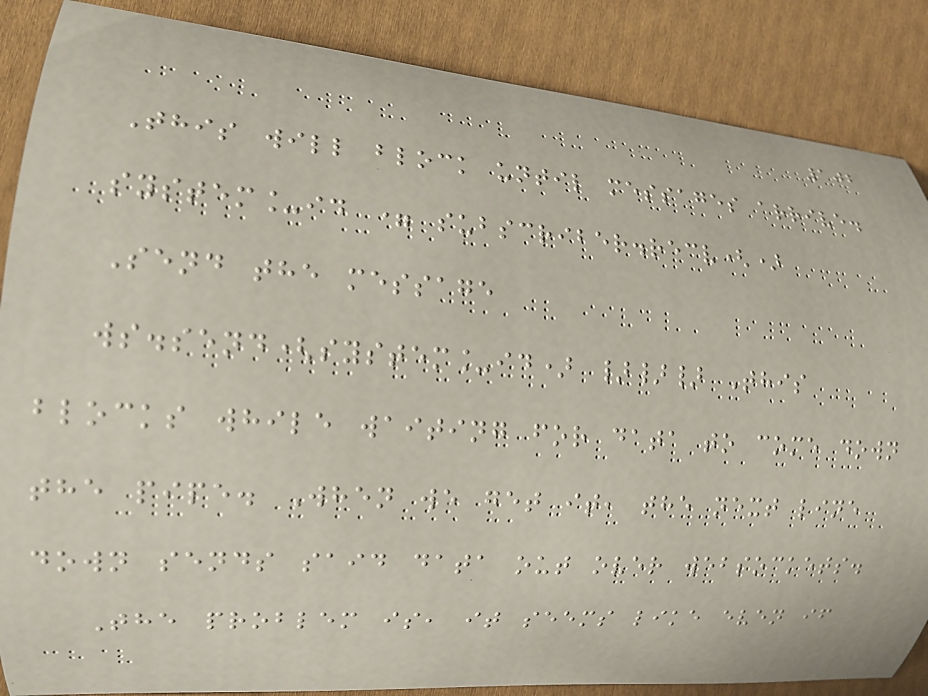102
This will block until messages arrive.
system_id = subscriber.recv()
Send the message
ws.send(system_id) }}} This
blocks while waiting for data to come down
the pipe. When we get it, the next line
down sends said data out over websockets.
The problem is, it seems like even if
